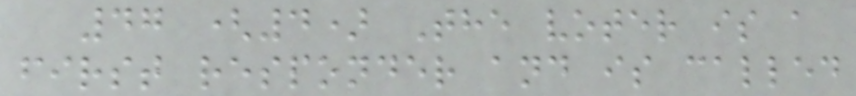47 (4) The voter is a
first responder and is called
